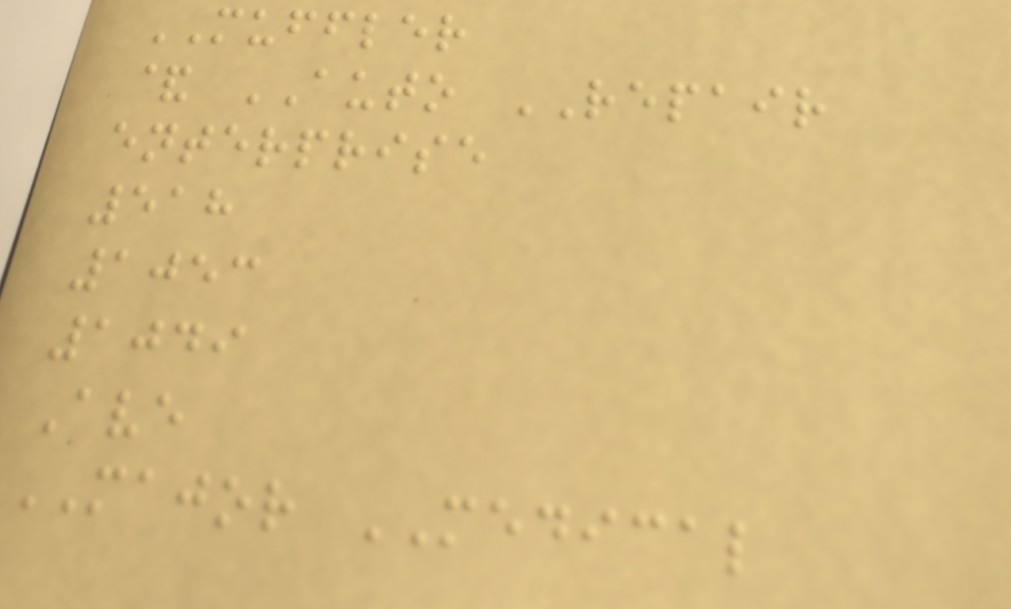MUFFLER
& AUTO REPAIR
enterprise
518
1053
1049
Ave
MAJOR MEDICAL
